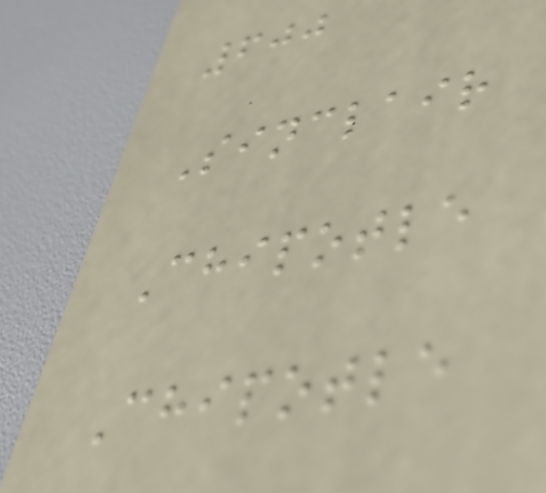600
Sinclair
Chipotle
Chipotle
